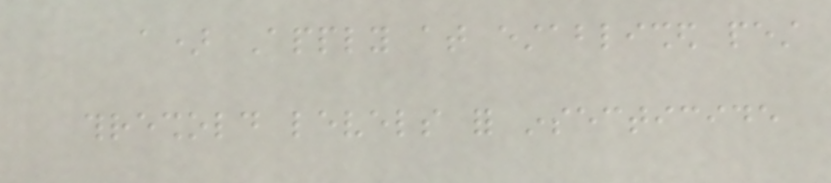a) Apply at established pest
threshold levels for insecticide
